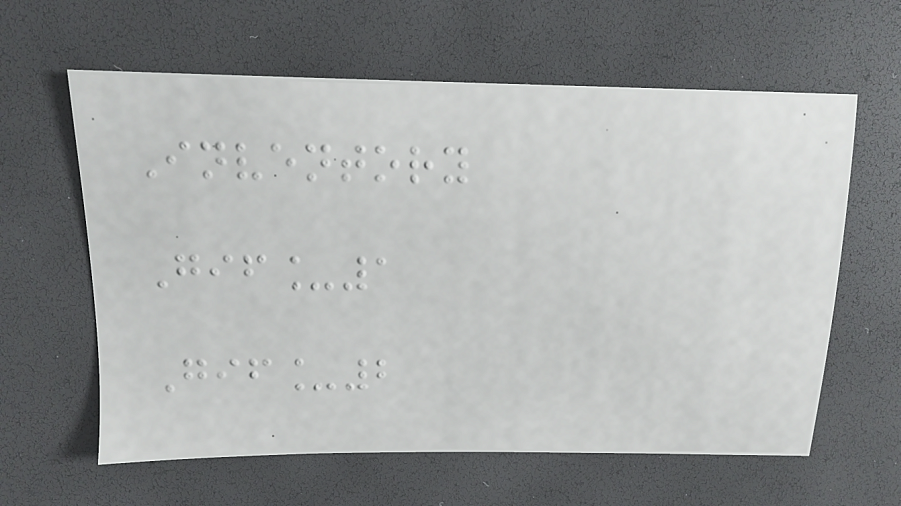Inventory
Gif_1
Gif_2
